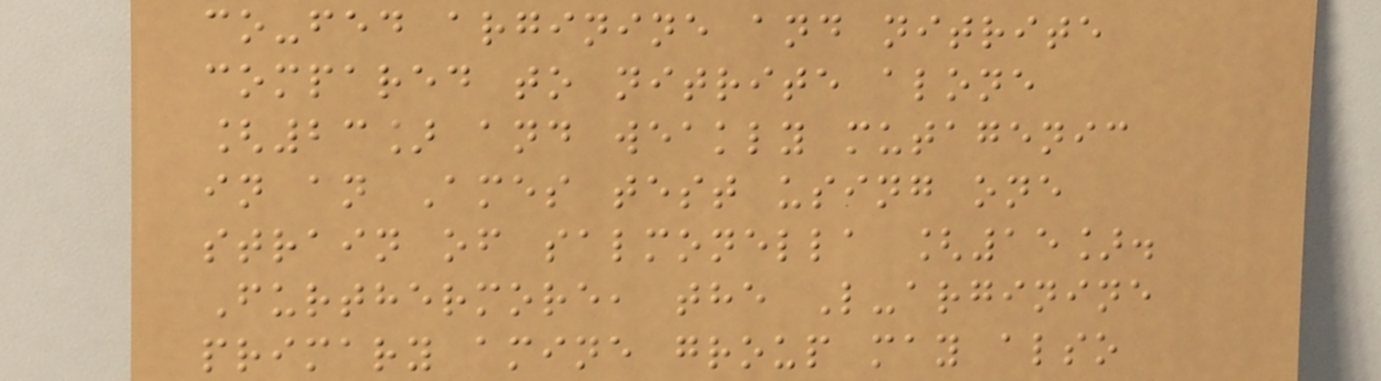co-fed arginine and nitrite
compared to nitrite alone
[23] and weakly mutagenic
in an Ames test using one
strain of salmonella [15].
Furthermore, the L-arginine
primary amine group may also
